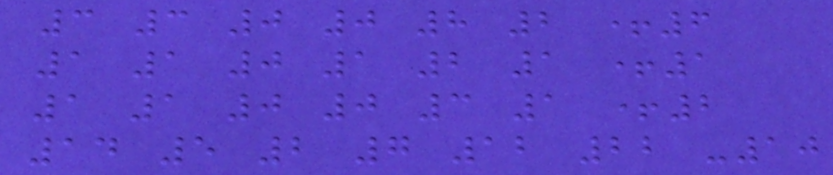3 3 0 0 8 2 +6
1 1 0 1 2 1 +1
1 1 0 0 3 1 +2
14 5 2 7 12 22 -10
